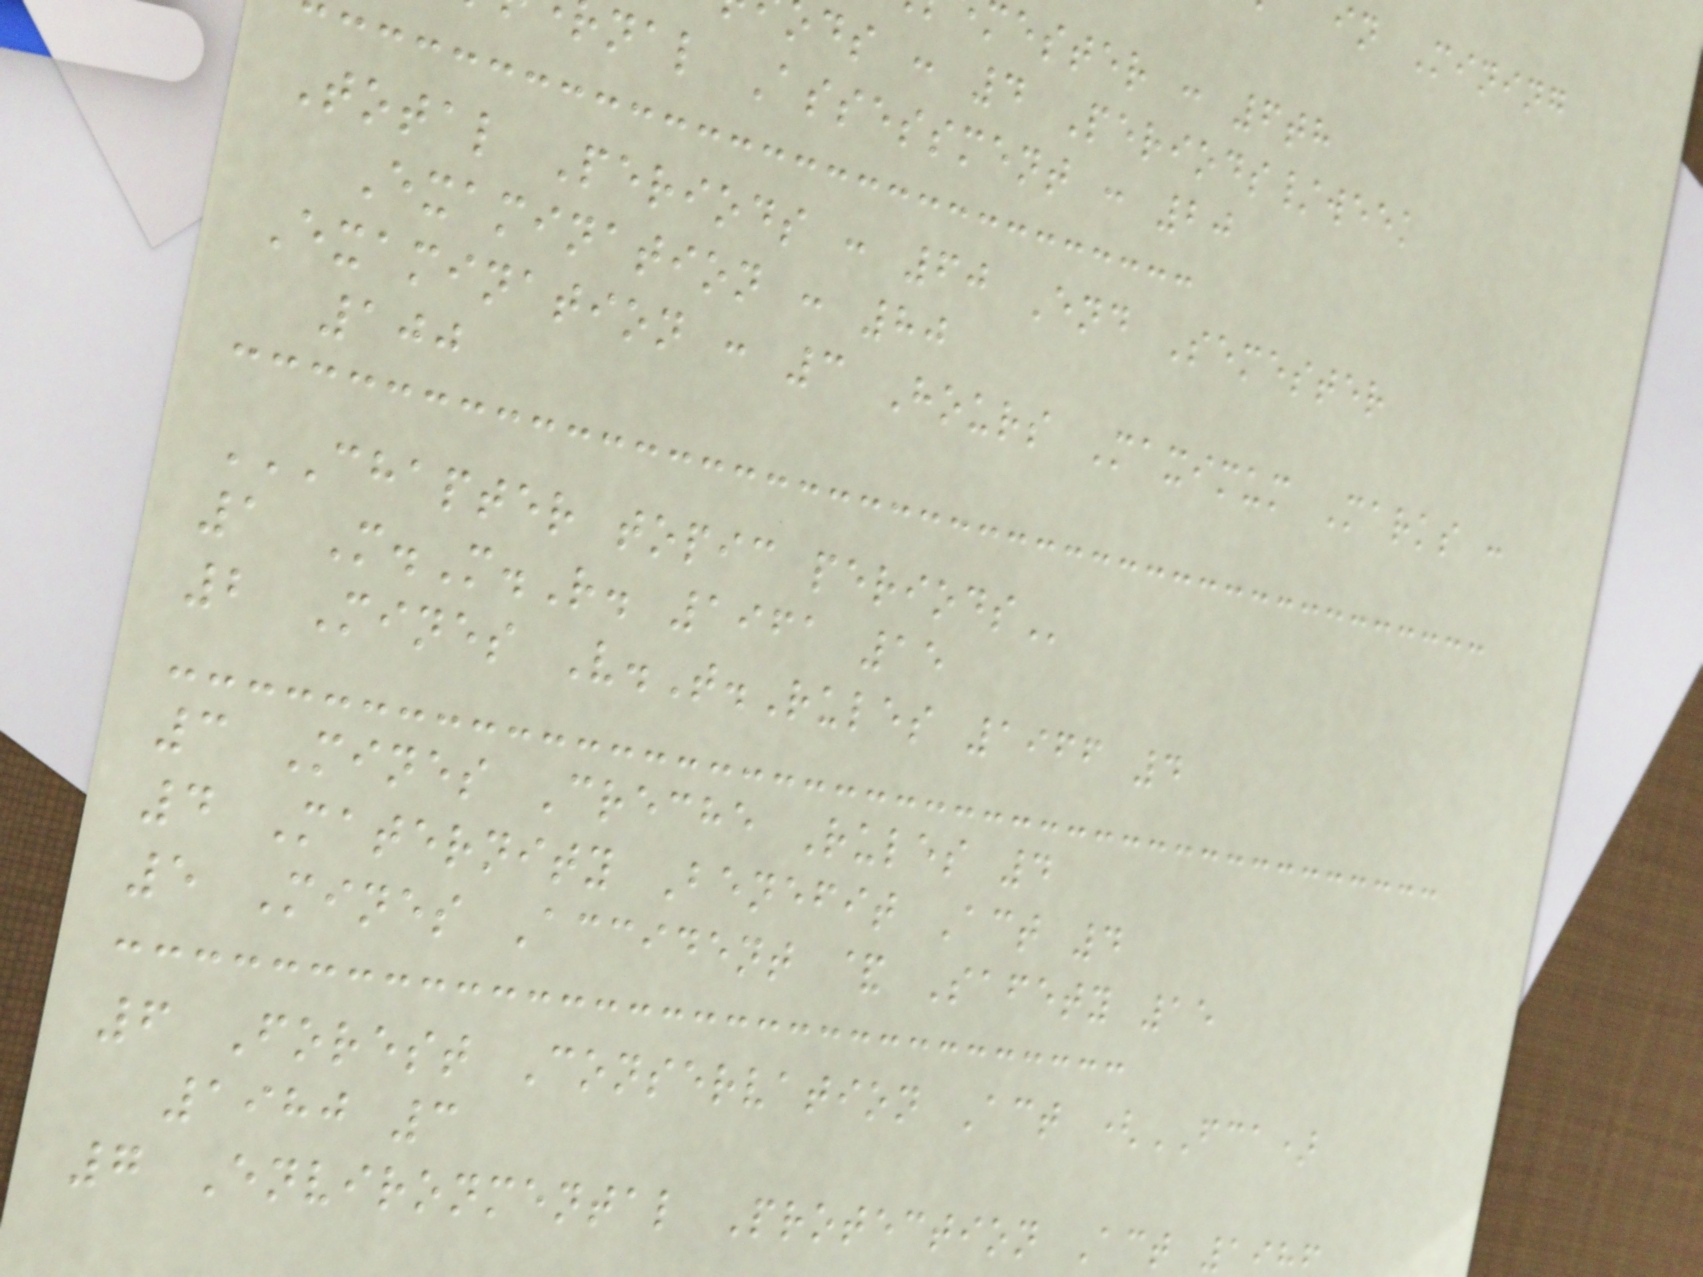mester : 6th
ds : 4 Periods/week
nal Assessment : 20
Total Periods : 60 End Semester
Examination : 80
Examination : 3 Hours Maximum Marks :
100
CHAPTER TOPIC PERIODS
1 M.M.R. 1961 15
2 Mines V.T.Rules 1966 4
3 Mines Creche Rules 4
4 Maternity Benefit Act 4
5 Mines Accident & Safety 15
6 Forest Conservation Act (FCA)
1980 3
7 Environmental Protection Act 19
